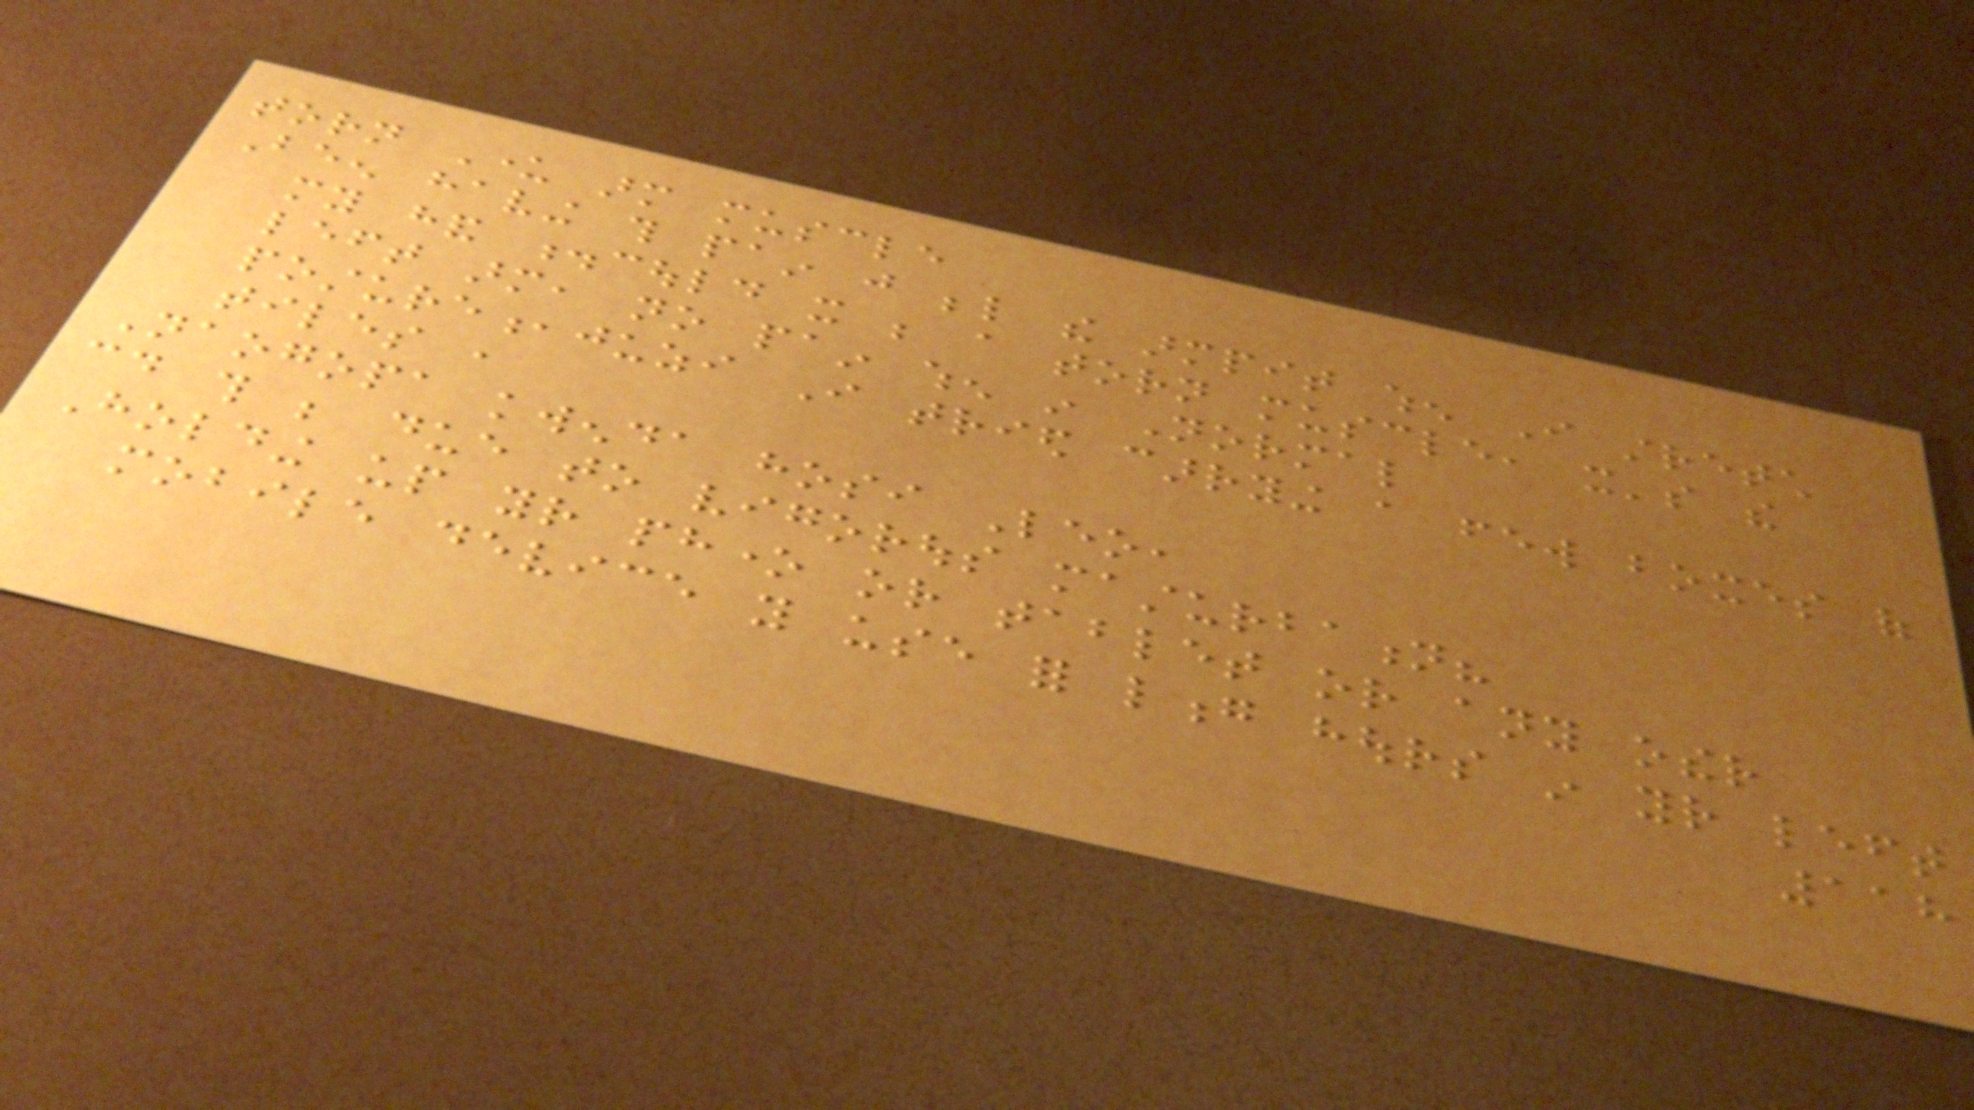torn Under arm muscle
Been having this pain just below the armpit when I stretch
my hand .could it be a torn muscle, it's the
left arm, no pain when in Normal
posture,juzi I tried carrying a few boxes of
tiles ,
Naogopa kwenda hosi Leo,
could this be due to vigorous masturbation?
Holding up your phone or tablet or any other
mobile device you use for long hours in your left
118
